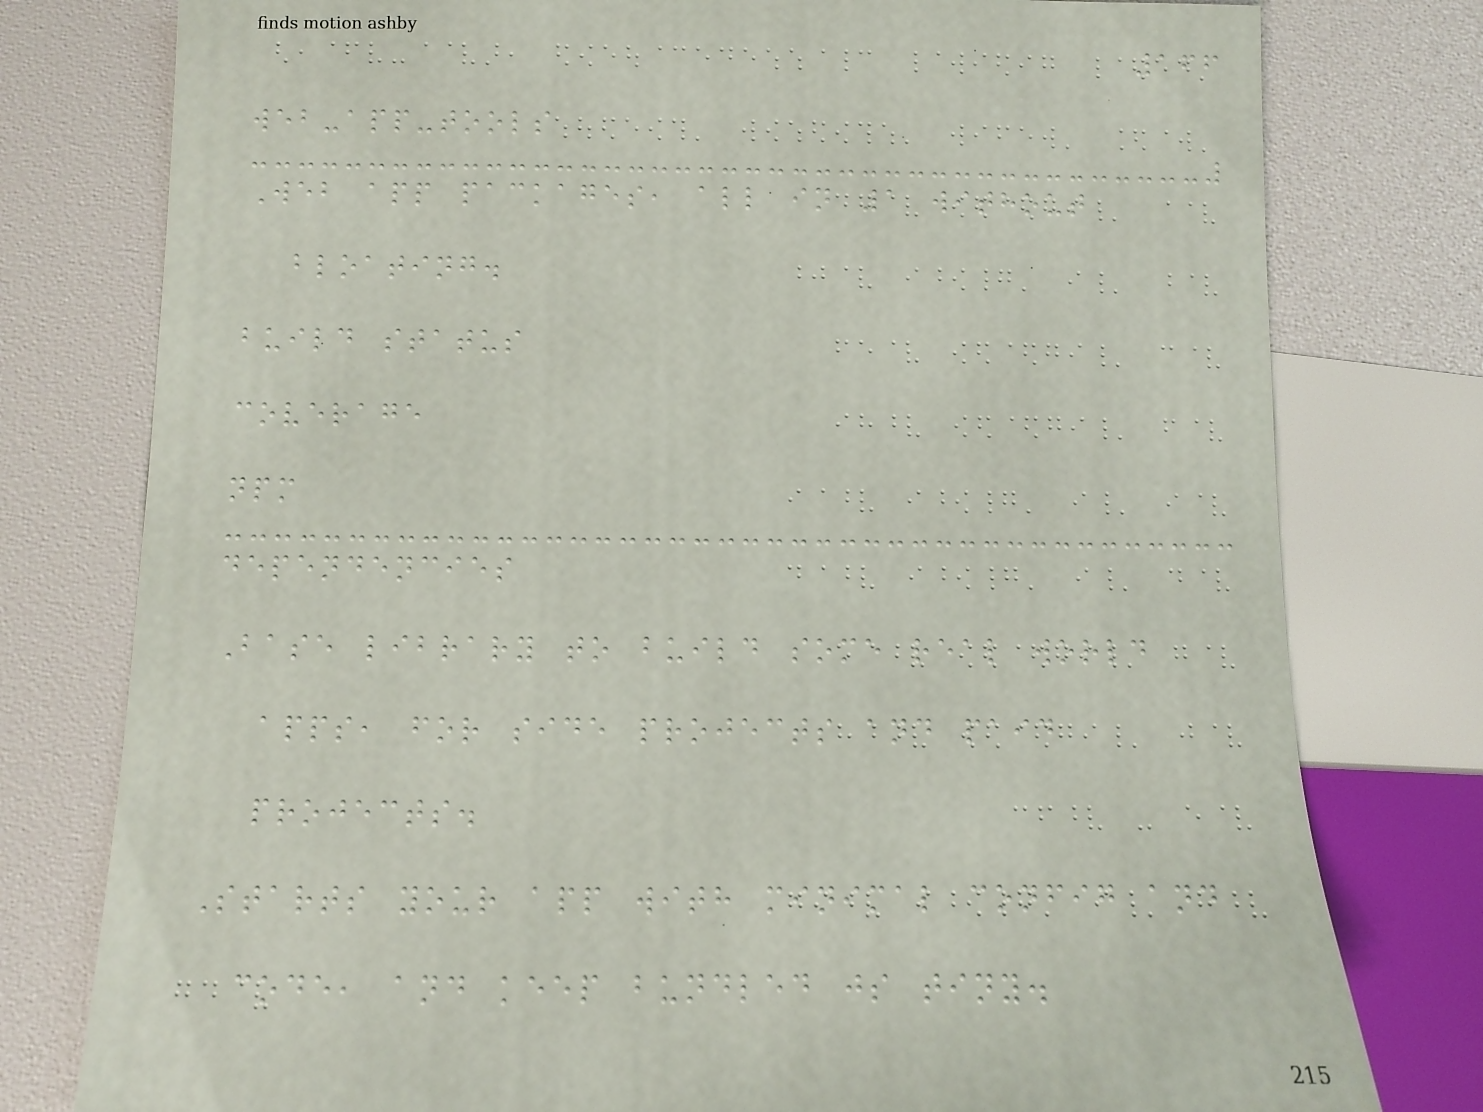166
web-app-tools
Web app packages, all in 1 without
bloating.
build status
coverage
npm
dependencies
Base library to build some real world
apps, for side projects and paid
projects.
Starts your app with minimal config and
code, and keep bundled js tiny.
